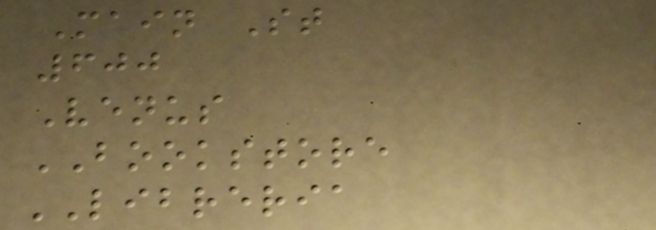Main St
600
Venus
BOOKSTORE
LIBRERIA
